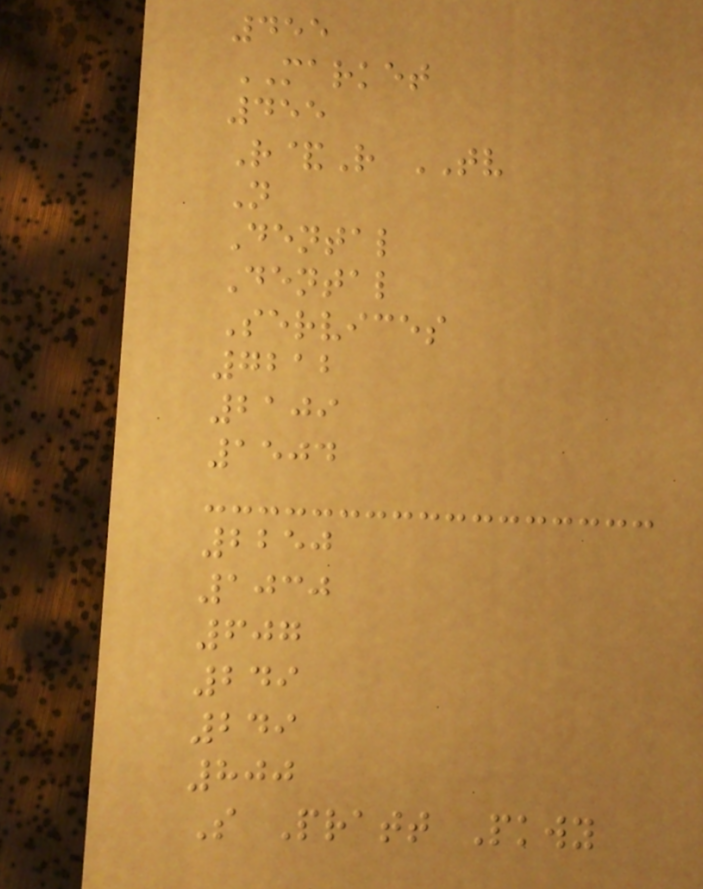455
MARKET
455
R&R TV
N
Dental
Dental
Services
7212
2109
1504
2250
1030
607
249
249
800
S Pratt Pkwy
